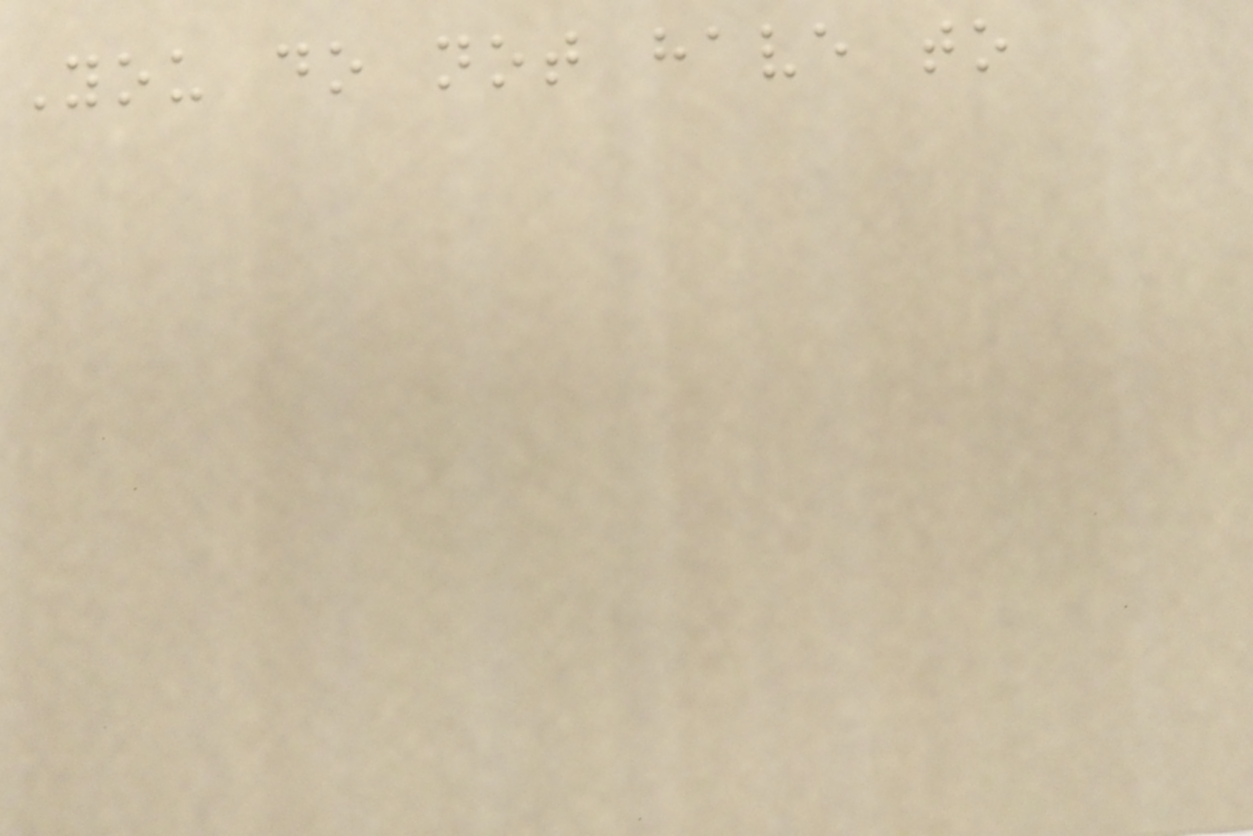You do not have to
